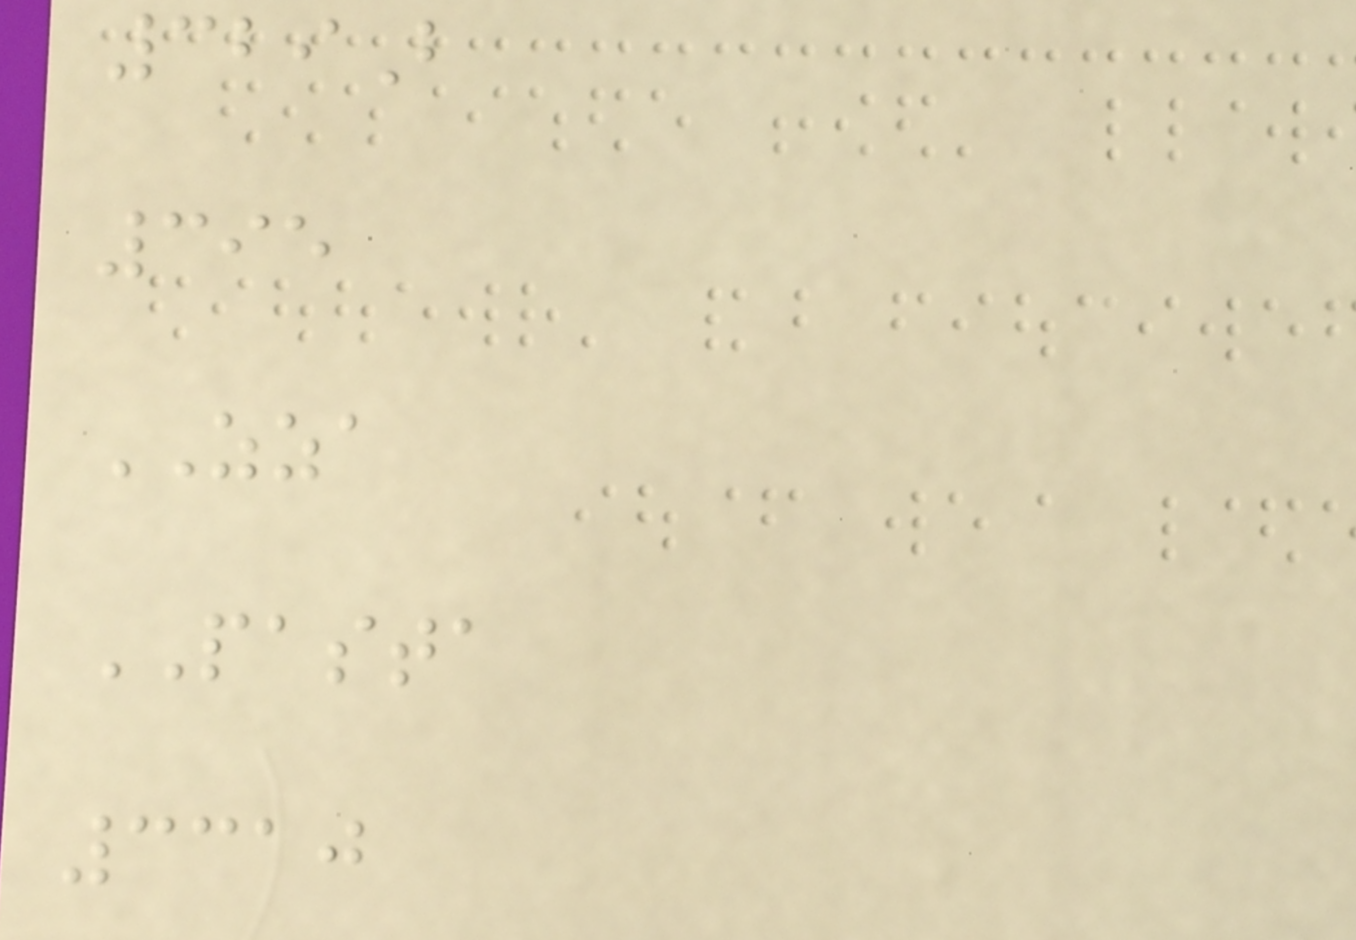329B
395
ZZA
PASTA
3310
